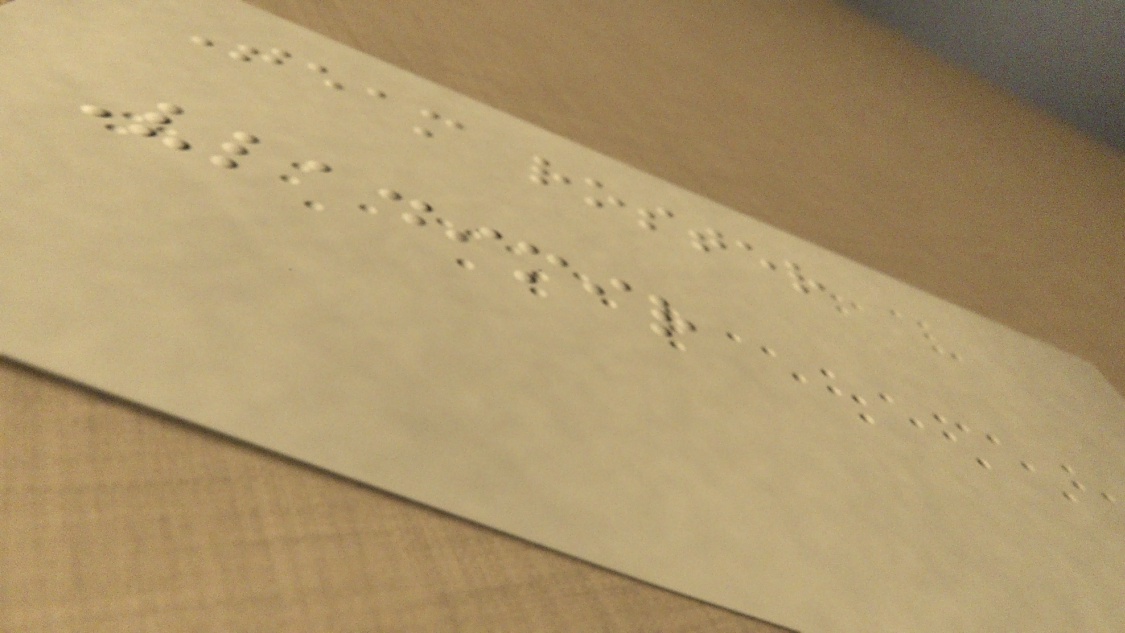Team roster
Vladimir
